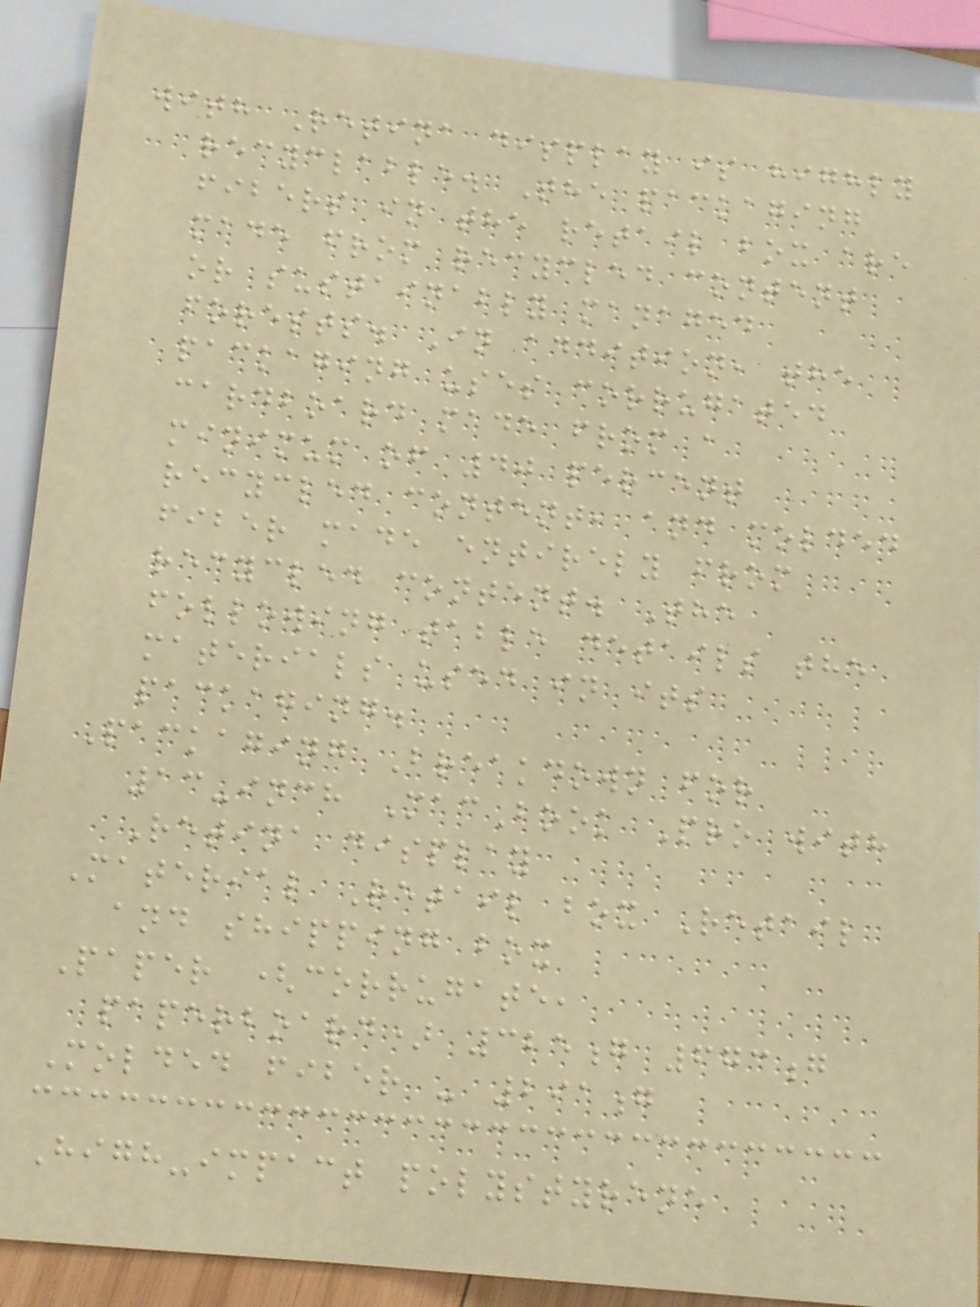with Retina display is highly
recyclable. The packaging
fibers in the retail box are
made from recycled content
or sustainably managed
forests. In addition, the
packaging uses corrugated
cardboard made from a
minimum of 40 percent
recycled content, and molded
fiber made entirely from
recycled content. The
following table details the
materials used in its
packaging.
Packaging Breakdown for
13-inch MacBook Pro with
Retina display
Material Retail box Retail
and shipping box
Paper (corrugate,
paperboard) 325g 673g
Molded fiber - 291g
High-impact polystyrene
